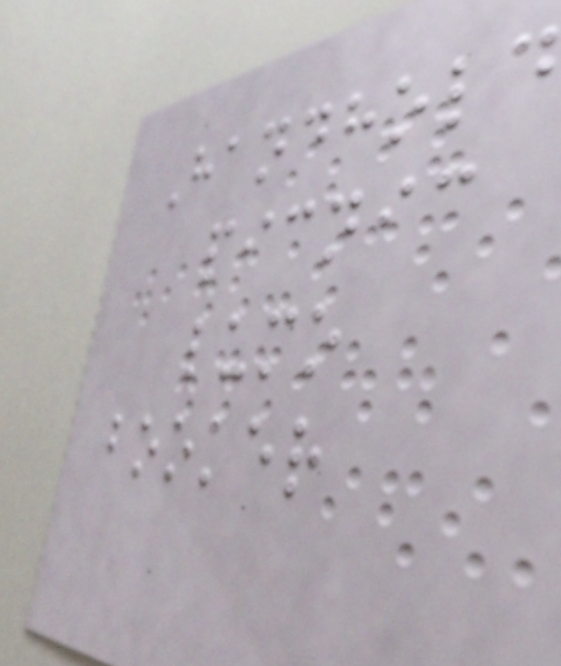Handhold
picnic
lumo
booker
